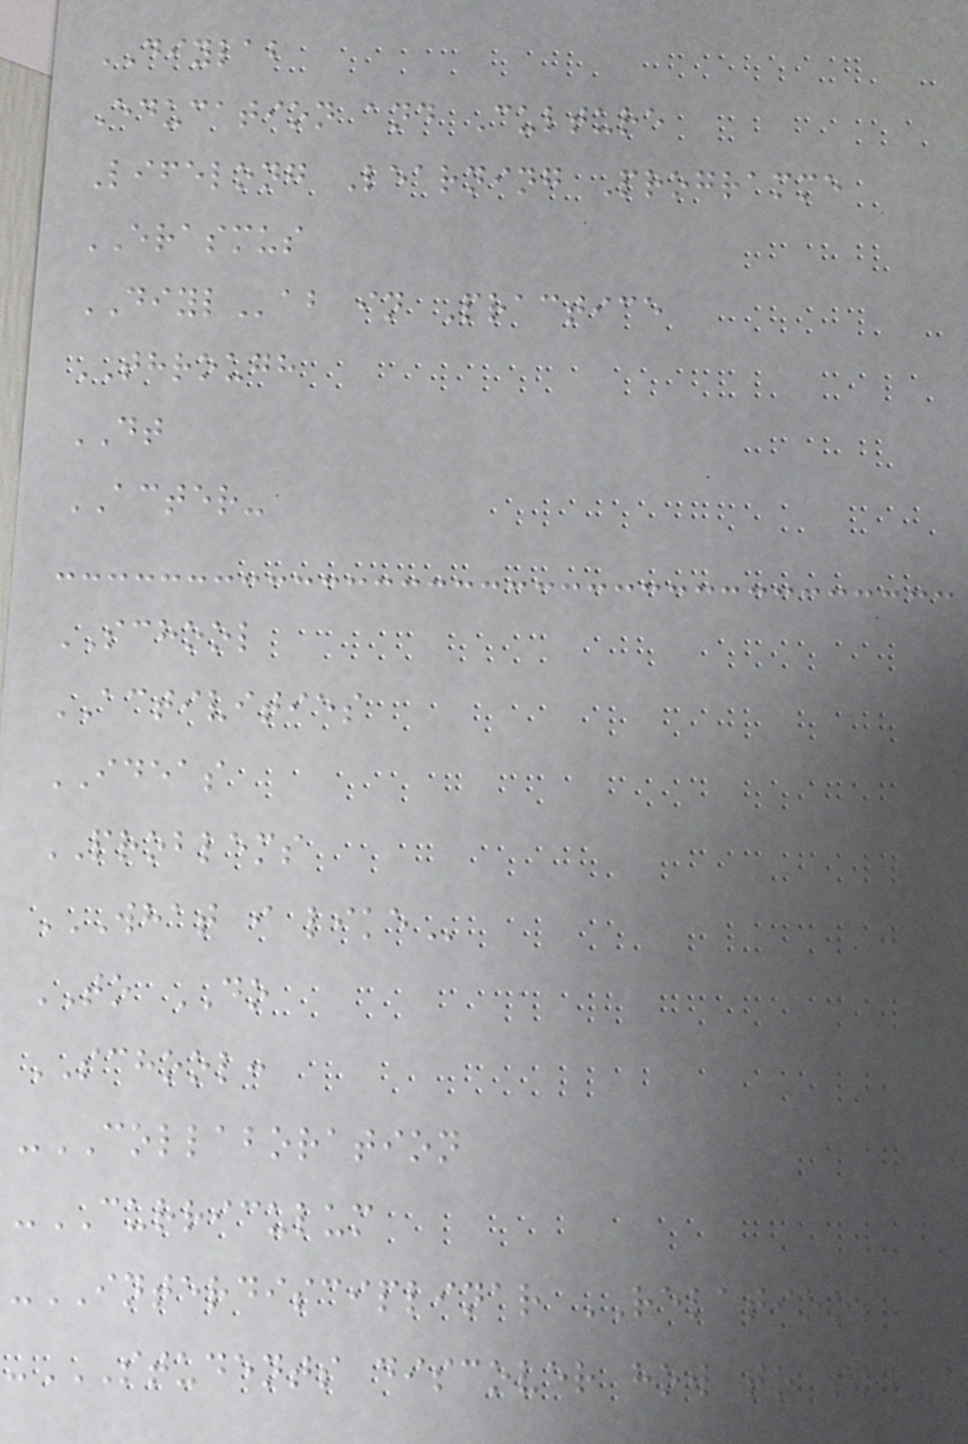DIYLAB
Education and Culture
Lifelong Learning Programme
ERASMUS
DIYLab in Practice
THROUGH
DT
ACTER-
SCHOOL
ACTIVITIES
IDEAS
PROBLEMS
WHAT I LIKE
TO DO
SCHOOL:
-COLLABORATION
-CURRICULUM
-INTERDISCIPLINAR RELATIONS
-STUDENTS DISCOVER HOW TO SOLVE
